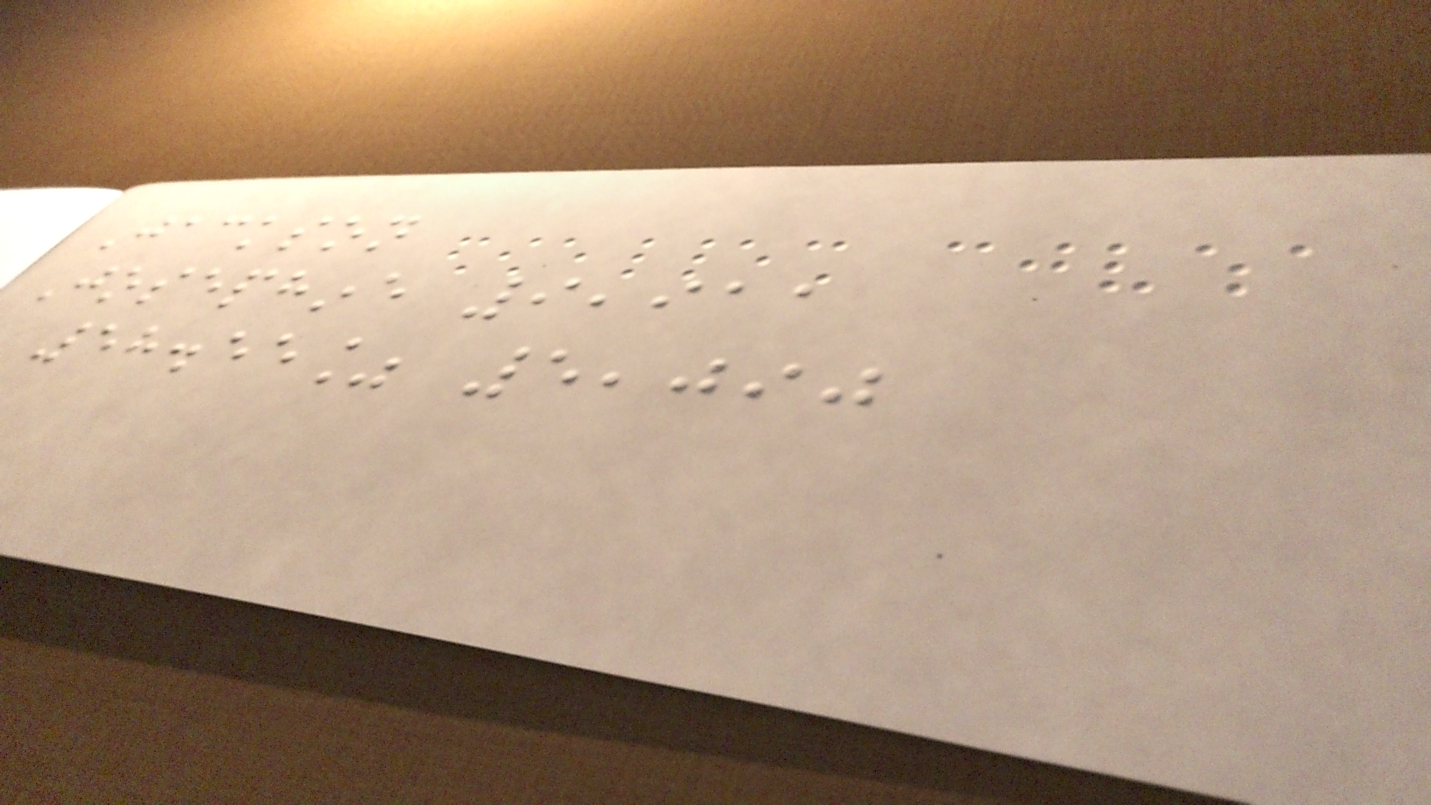Jackson
Josephine 9,911
58.55% 5,090
